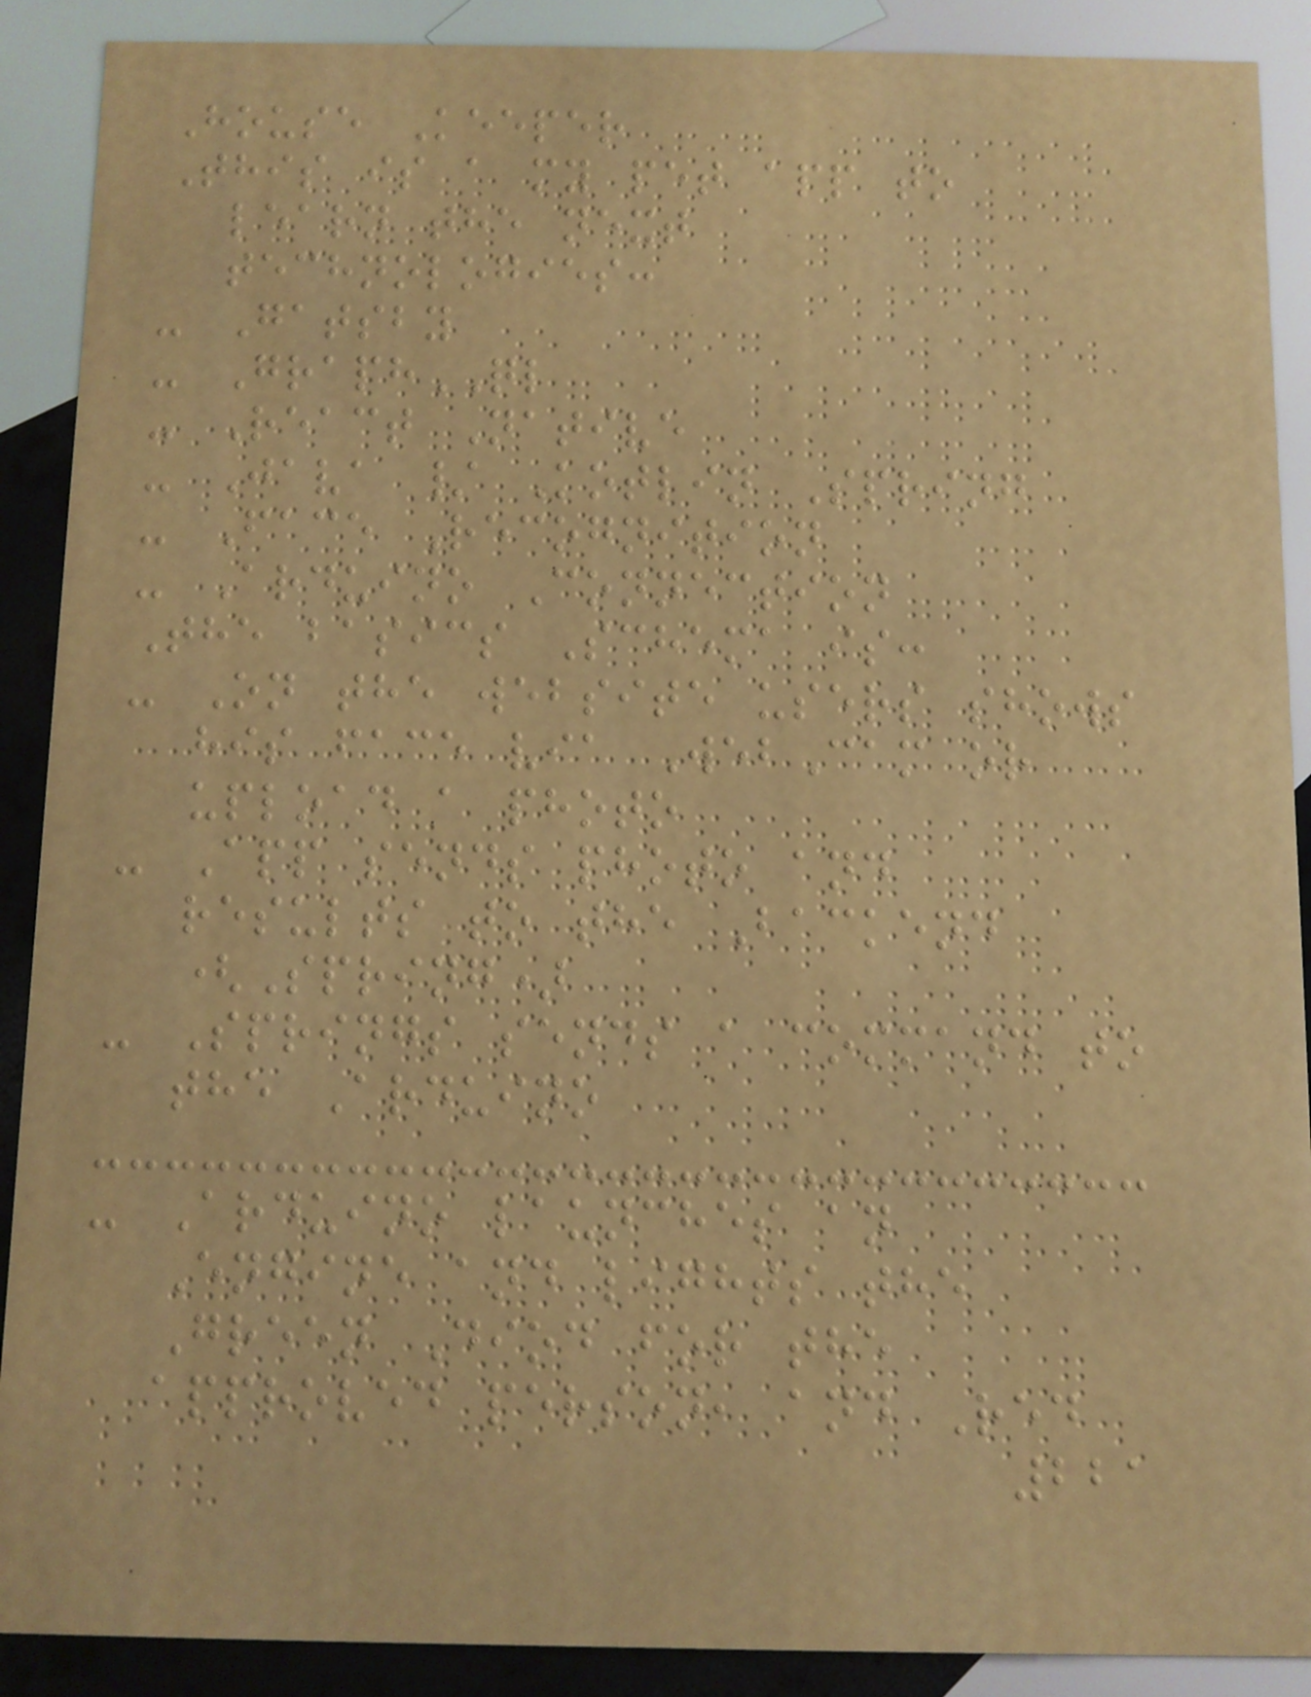House Keeper
This is a my pet app to
learn the next
technologies:
- Gatsby
- GraphQL
- React Native
- Java / Kotlin Spring
- Face Recognition
- Arduino Connection
The basics Schema is:
- On the website users shows
his face via WebCam or
upload a photo
- App sends photo and
results to the Backend
(Spring)
- Springs sends a command to
the Arduino
- Arduino launches an
Engine and lights the
Green Diod for the
approved person, and Red
221
